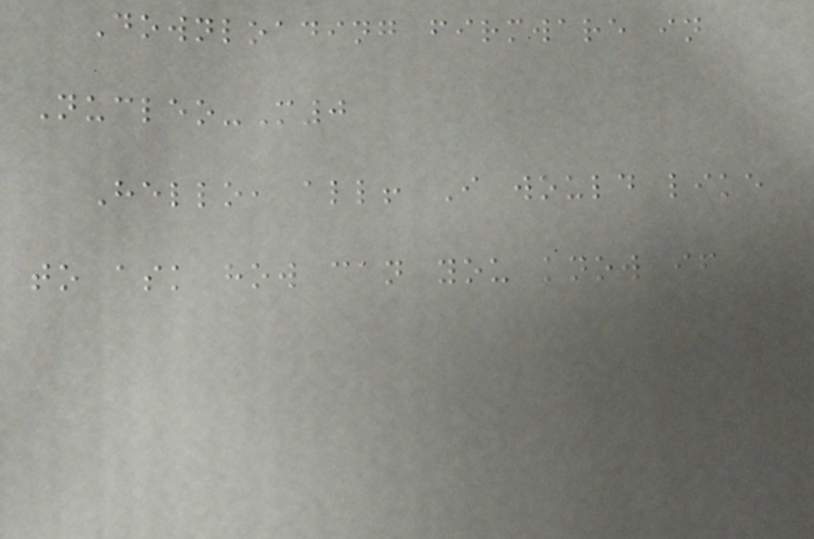Downloading firmware in
Nucleo-M0
Hello, all! I would like
to ask how can you know if
